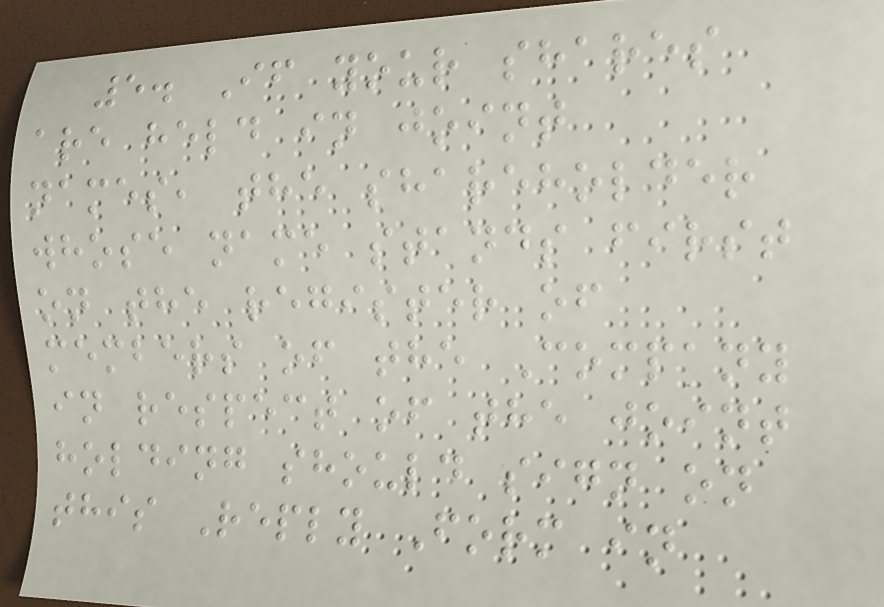5. If your shares
are held in joint
names, the shareholder
whose name stands first
on the register of
members of the Company
in respect of the joint
holding should sign on
this Reply Form in
